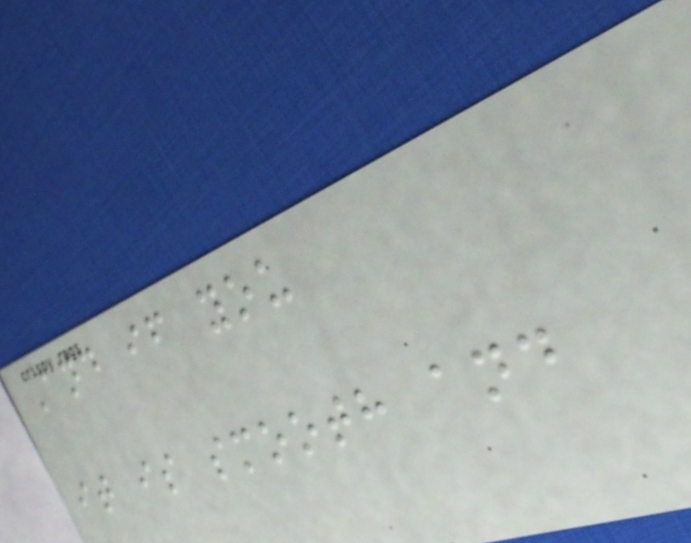And if you
it is smooth and
